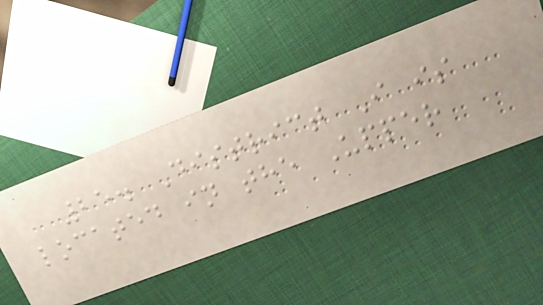25. District I is
located in the Upper
